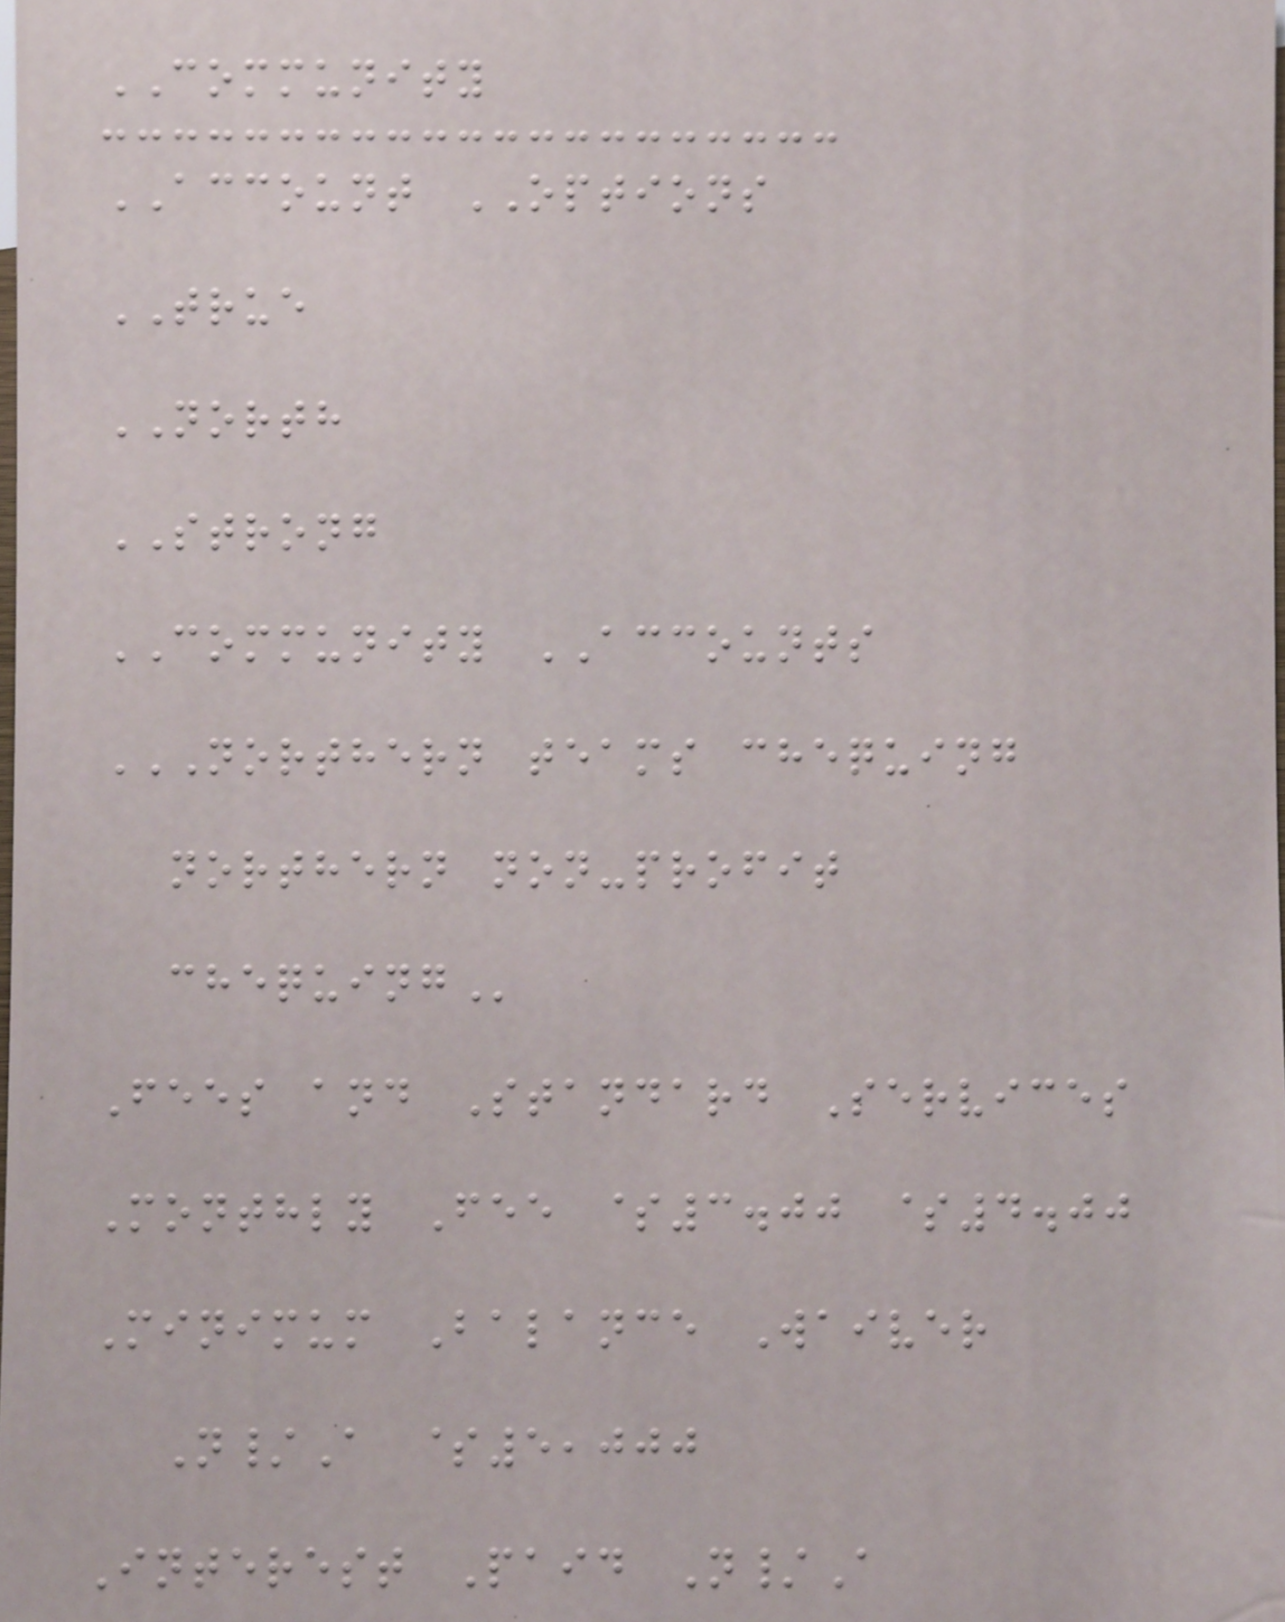COMMUNITY
ACCOUNT OPTIONS
TRUE
NORTH
STRONG
COMMUNITY ACCOUNTS
NORTHERN TEAMS CHEQUING
NORTHERN NON-PROFIT
CHEQUING
Fees and Standard Services
Monthly Fee $3.00 $4.00
Minimum Balance Waiver
N/A $5,000
Interest Paid N/A
